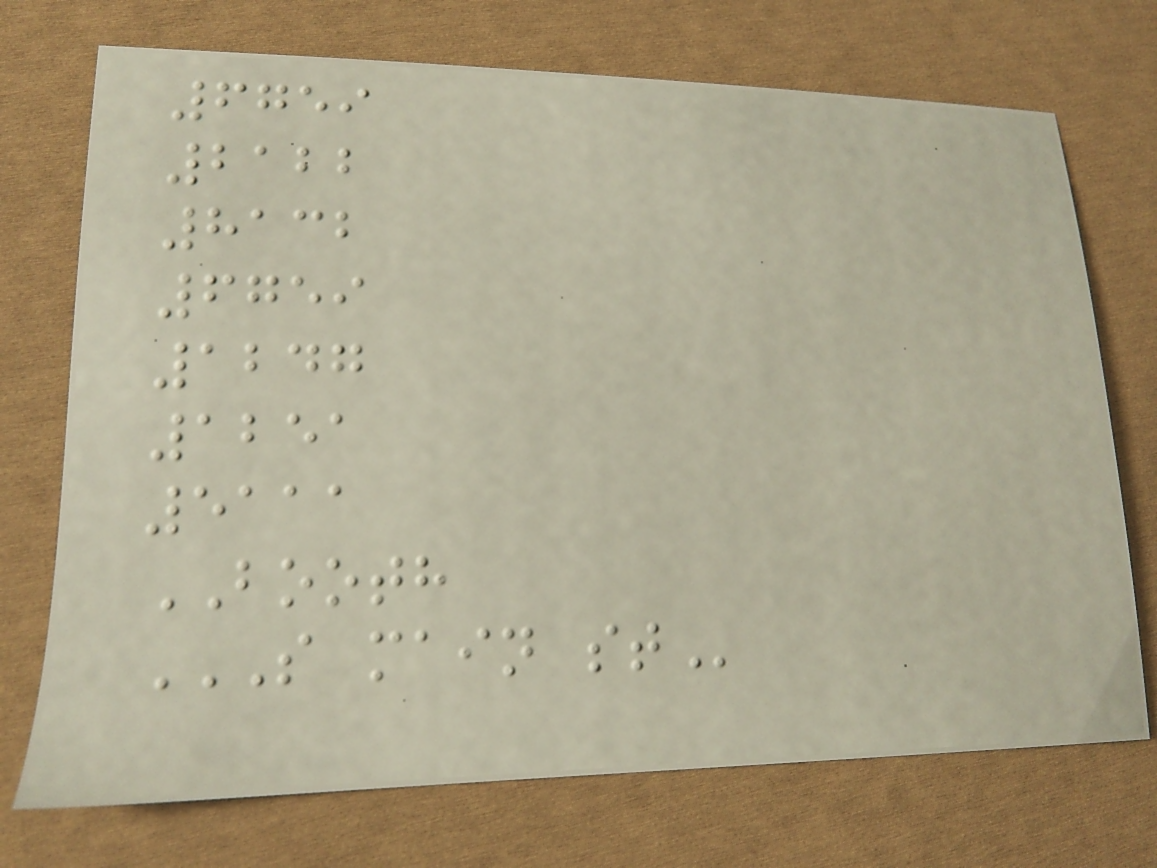6759
2122
8132
6759
1247
1251
5111
BOOTH
S MAIN ST
